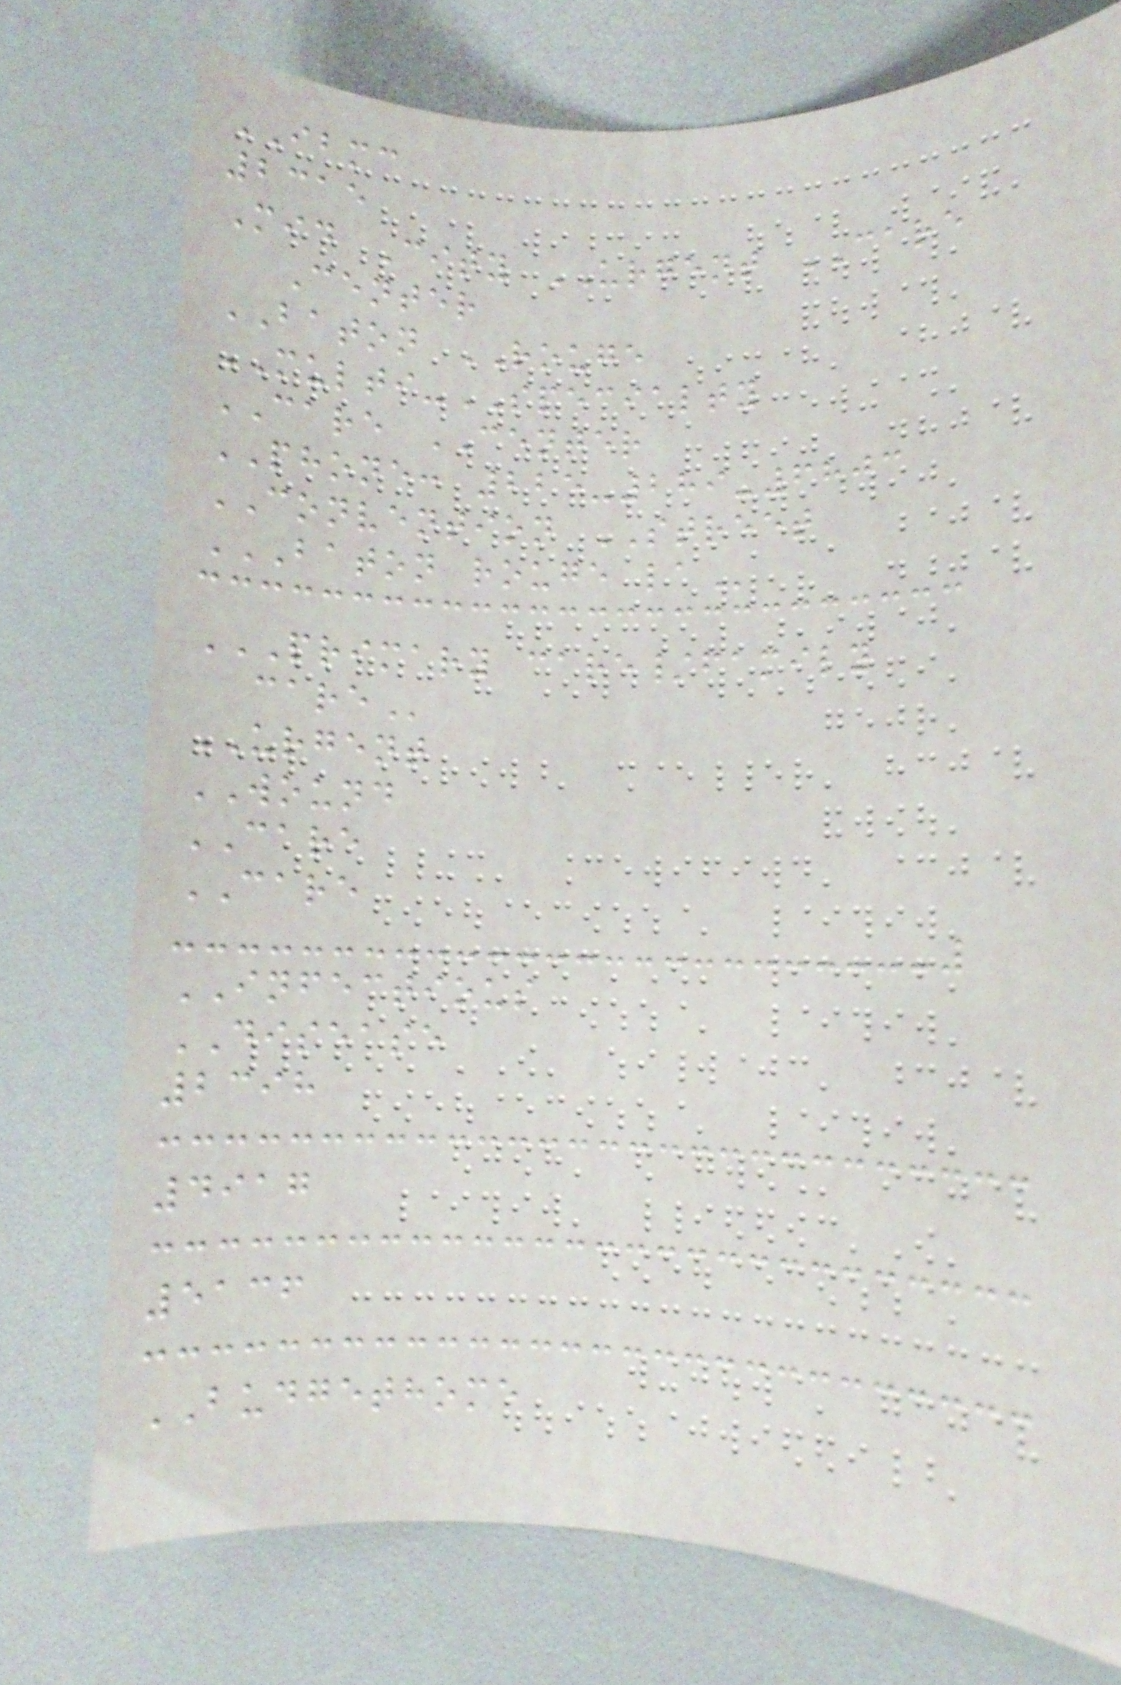IBMC
2315
Mid City URGENT CARE
Center
BATON ROUGE
MULTI-SPECIALTY
CARE CENTER
PHONE: 225-289-6803
CONVENTION STREET
BATON ROUGE LA
PRIMARY CARE/FAMILY
CARE
URGENT
WOUND
CARE
CARE
INFECTIOUS
DISEASE
2398
4917
5136
BUDGETHOME
